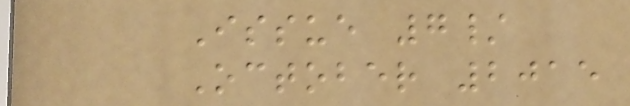Issue 7/
October 2015
